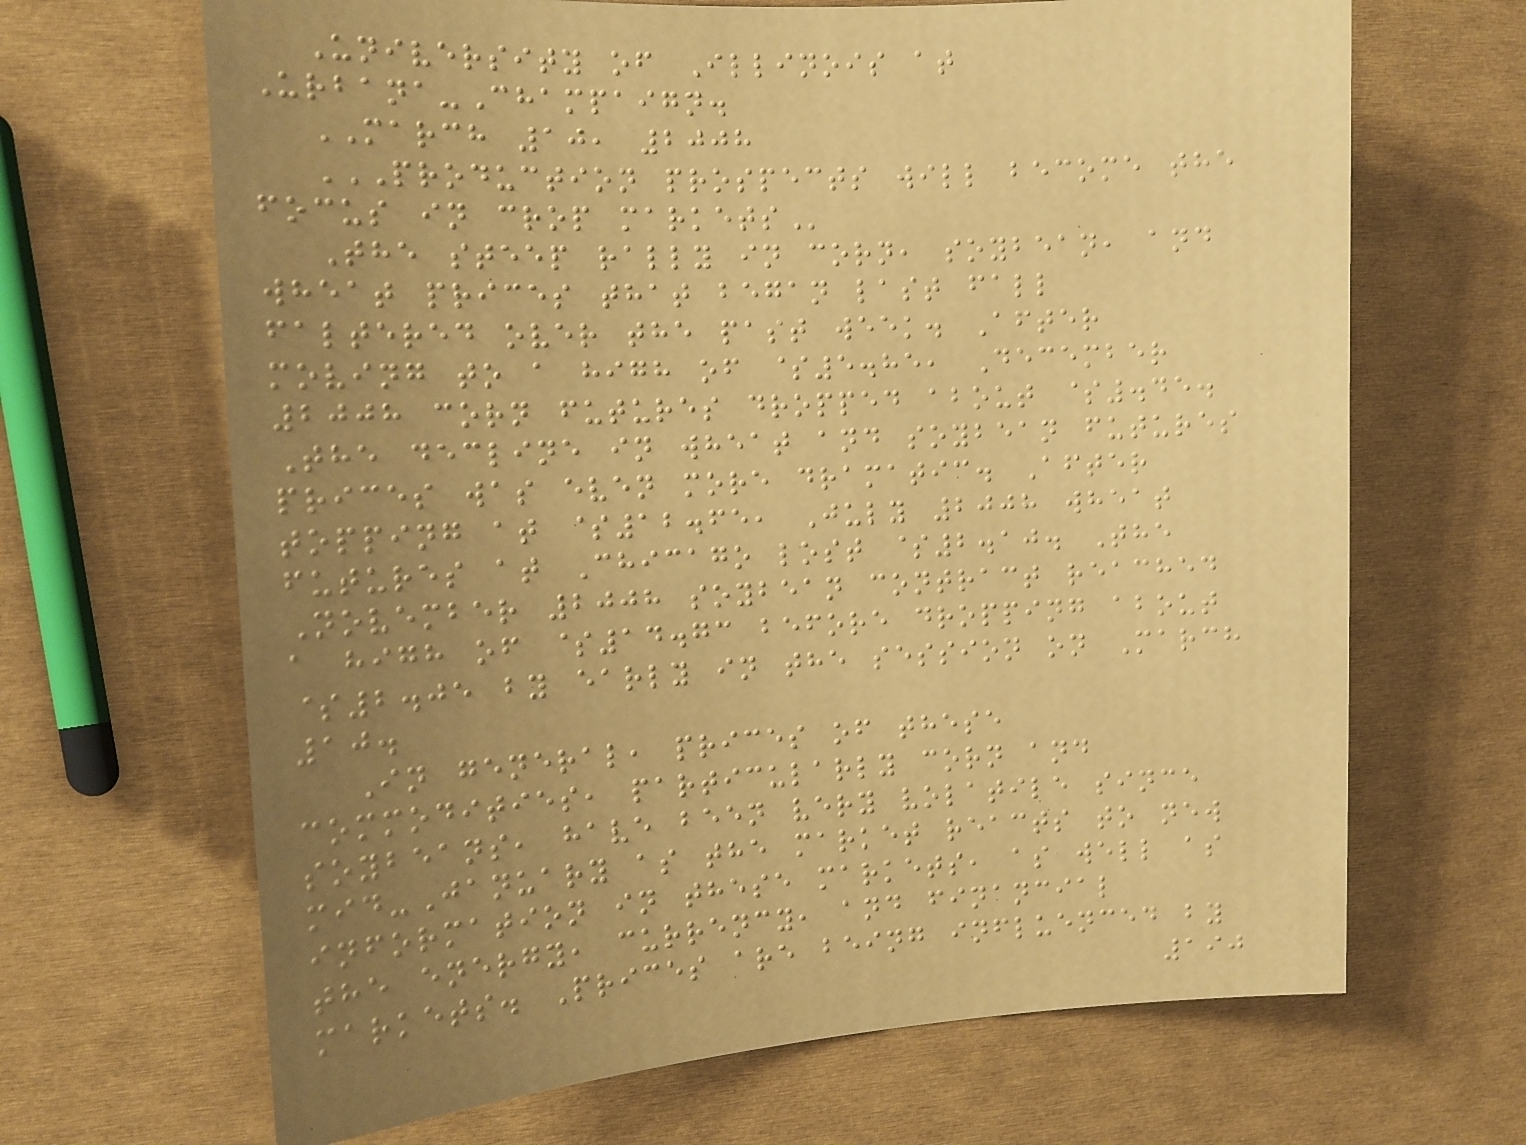University of Illinois at
Urbana-Champaign.
MARCH 10, 2008
PRODUCTION PROSPECTS WILL BECOME THE
FOCUS IN CROP MARKETS
The steep rally in corn, soybean, and
wheat prices that began last fall
faltered over the past week. After
moving to a high of $5.85, December
2008 corn futures dropped about $.45.
The decline in wheat and soybean futures
prices was even more dramatic. After
topping at $12.65, July 2008 wheat
futures at Chicago lost $2.10. The
November 2008 soybean contract reached
a high of $14.73 before dropping about
$2.05 by early in the session on March
10.
In general, prices of these
commodities, particularly corn and
soybeans, have been very volatile since
mid-January as the market reacts to new
information in these markets, as well as
the energy, currency, and financial
markets. Prices are being influenced by
190
